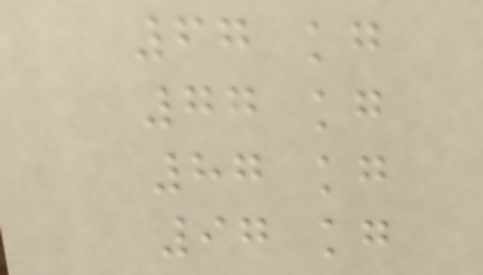67 kg
77 kg
87 kg
97 kg
